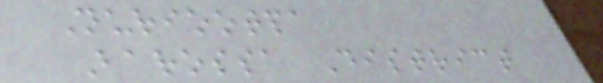Nuriootpa
Barossa District
